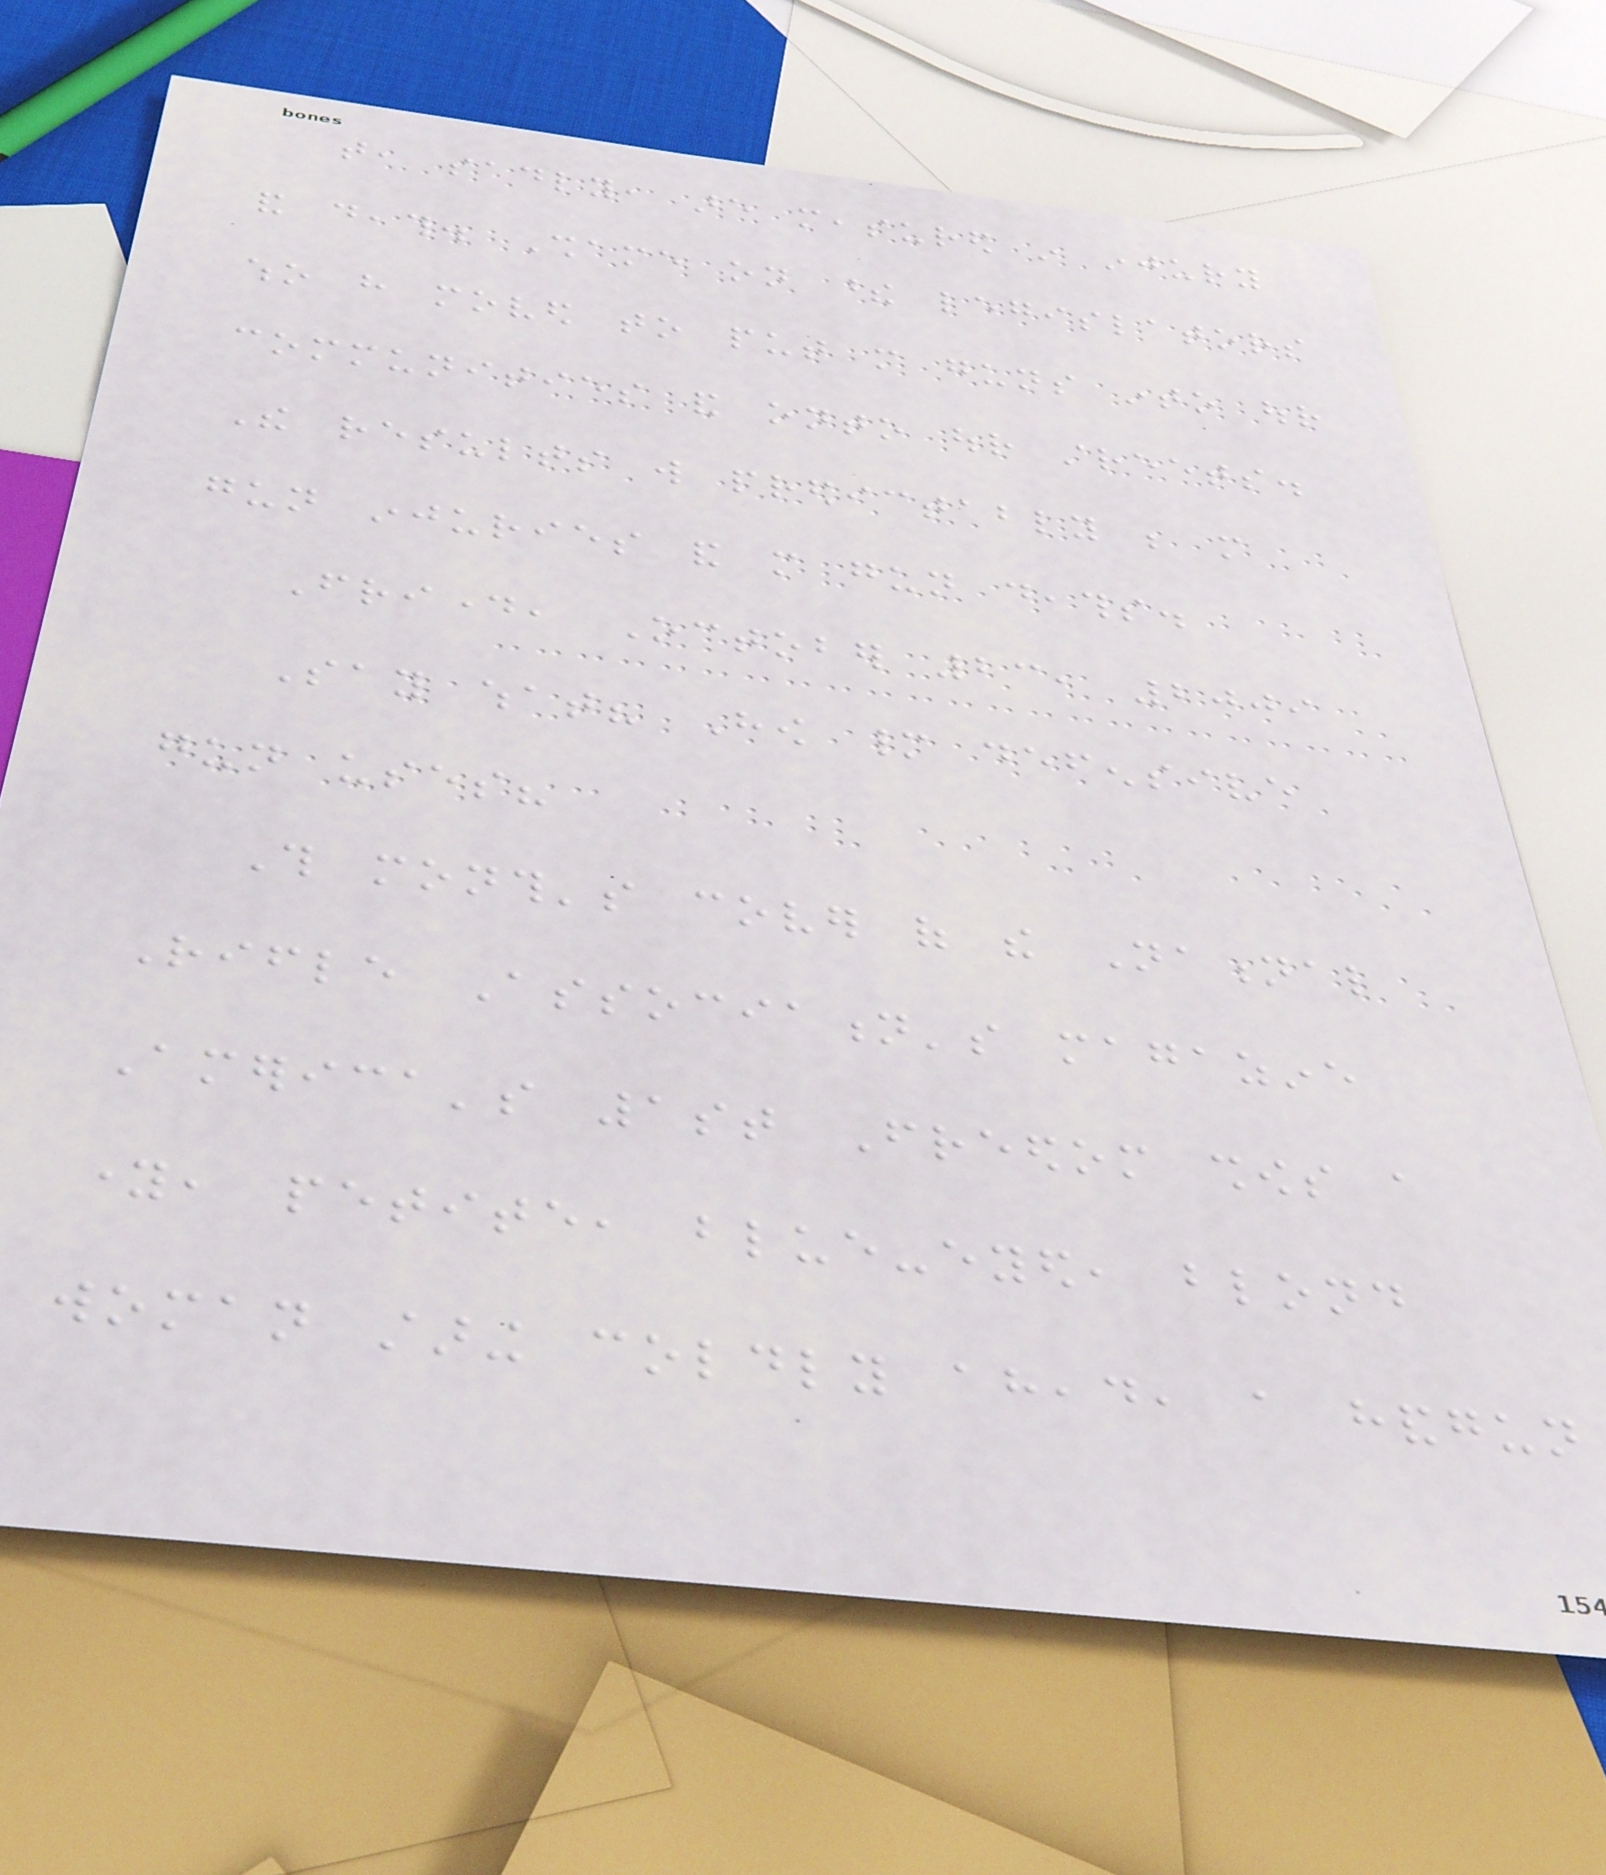that, sadly, are measured in injury
and death. Shame on these legislators
who have moved to put more guns into our
communities and onto our streets.
The results will predictably be more
gun injuries and more gun deaths.
Friday, October 23, 2009
Say what? How many defensive
gun uses?
This month's cover of the National
Rifle Association's magazine
America's 1st Freedom shows a
young, petite, blue-eyed, blond
woman staring coldly ahead, a handgun
